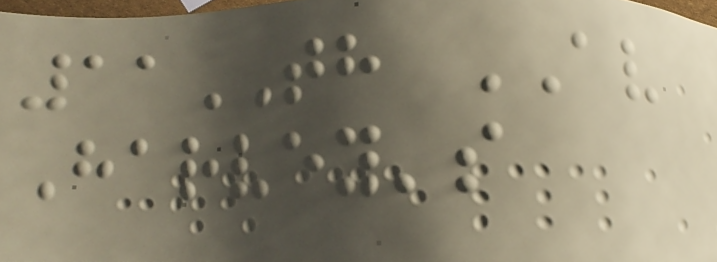11TH AV
Harvey's
